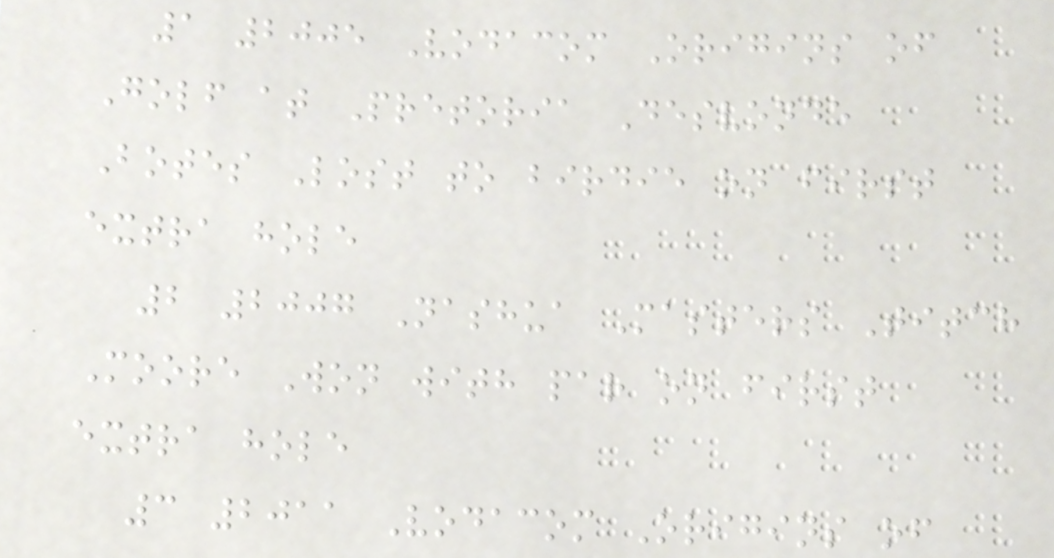1 2005 Vodacom Origins of
Golf at Pretoria Desvonde
Botes Lost to birdie on first
extra hole
2 2007 Nashua Masters Titch
Moore Won with par on first
extra hole
3 2011 Vodacom Origins of
